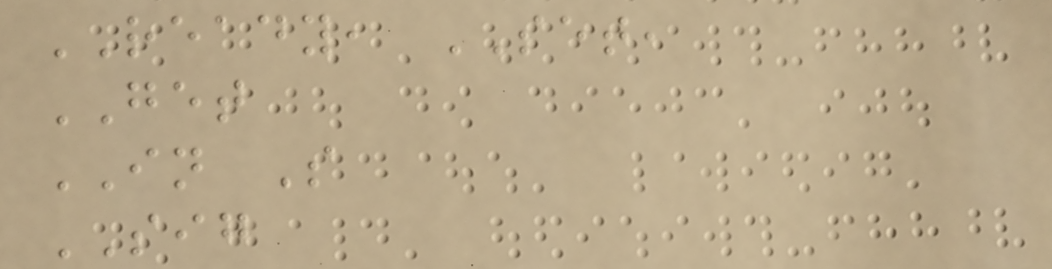READY, SET,
GET
IN S
SIG
